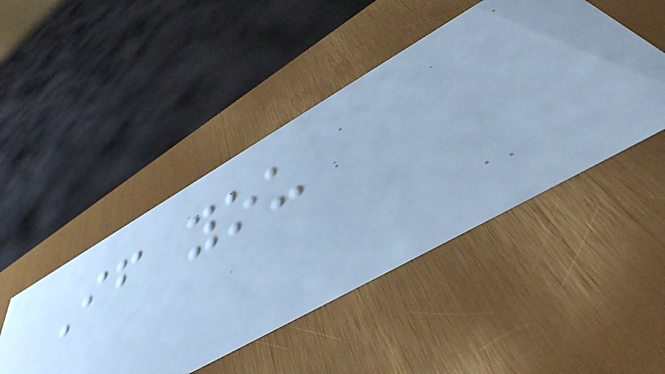If you
